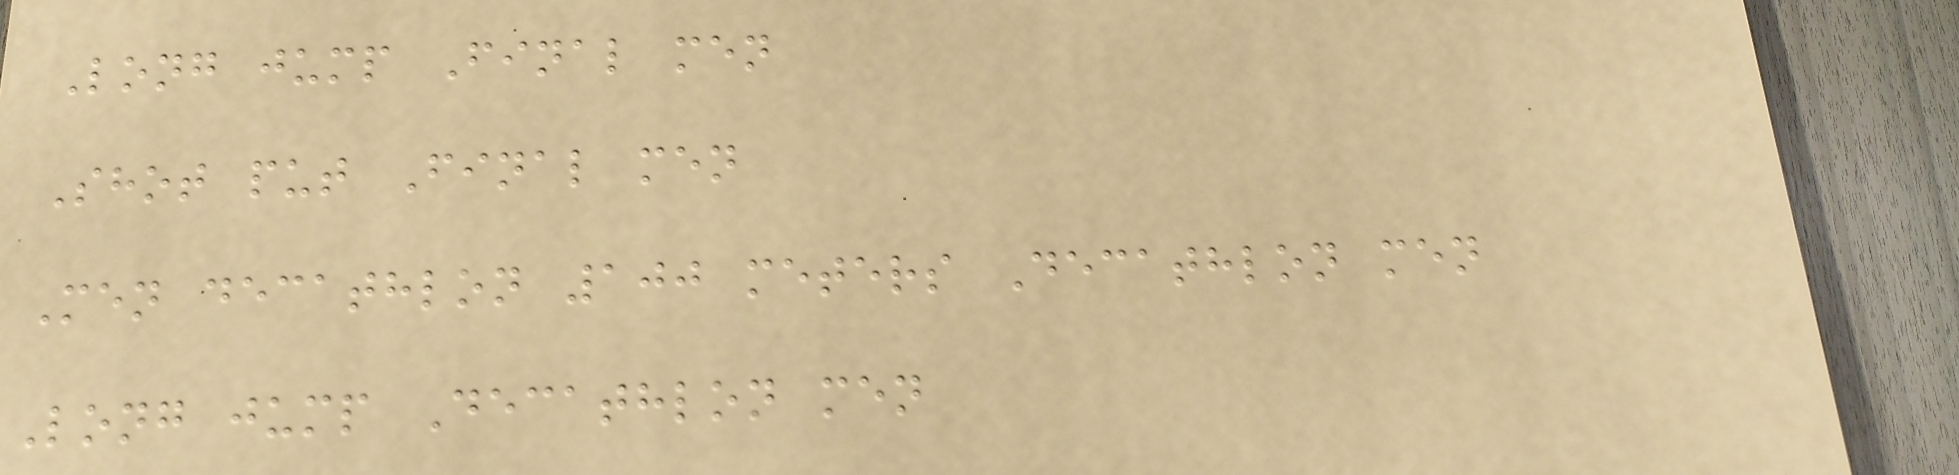Long jump Final men
Shot put Final men
Men decathlon 100 meters Decathlon men
Long jump Decathlon men
